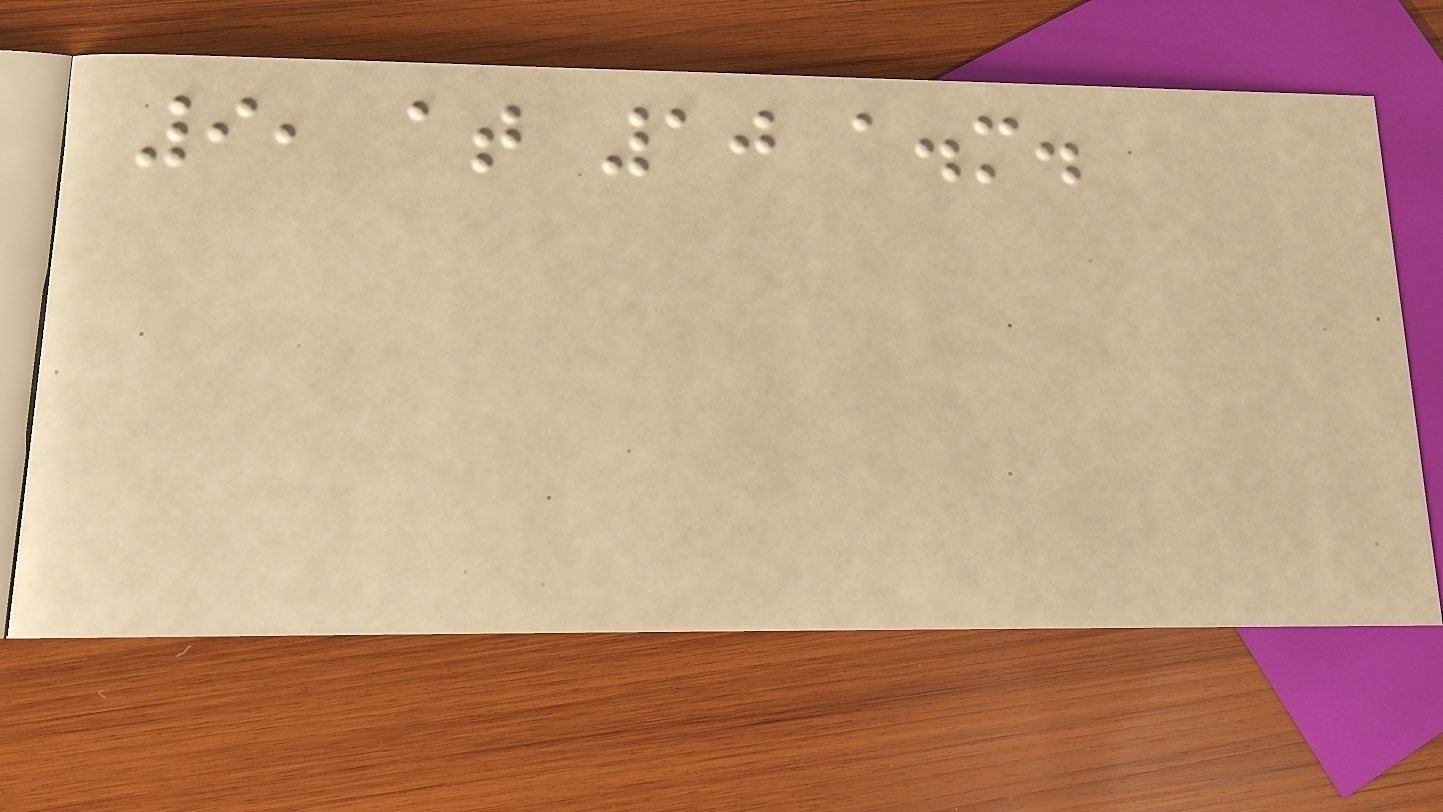9, at 10 a.m.
